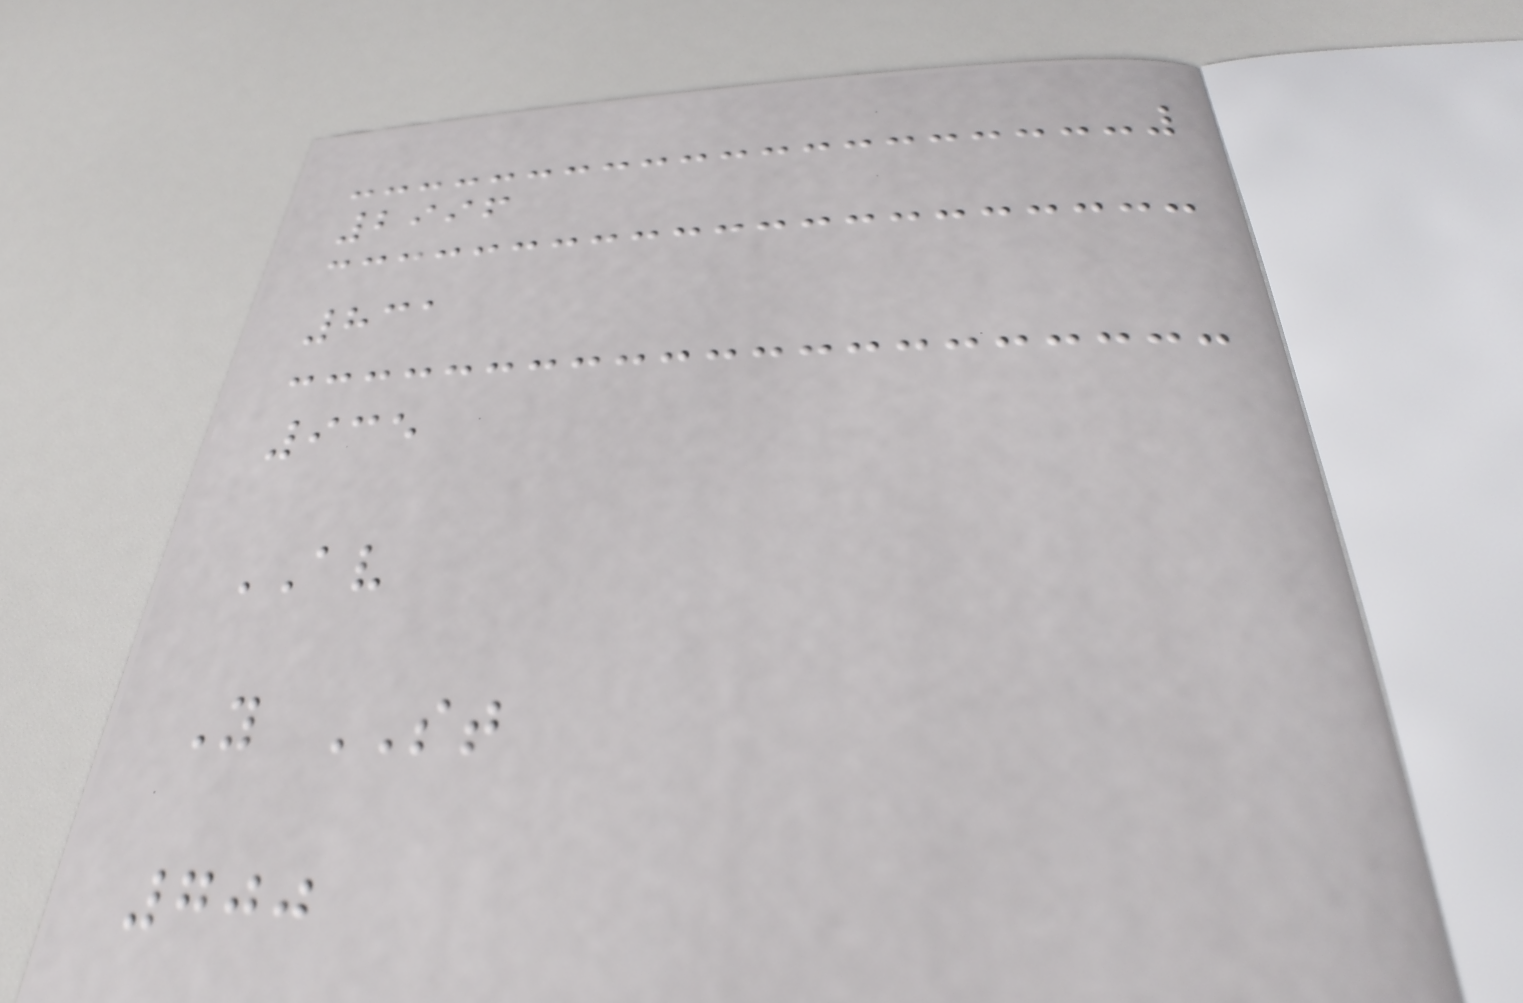2996
831
935
AV
Y ST
700
